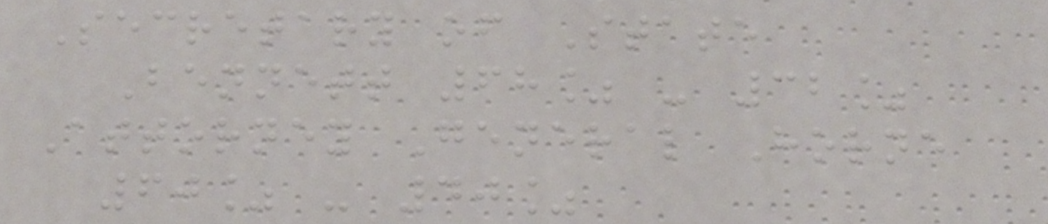Secretary of State
Bennett 68% - 32%
Attorney General Horne
60% - 40%
